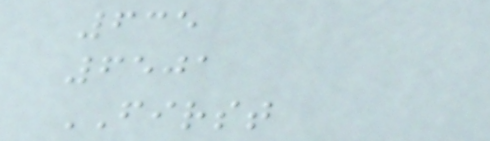635
6501
FIRST
